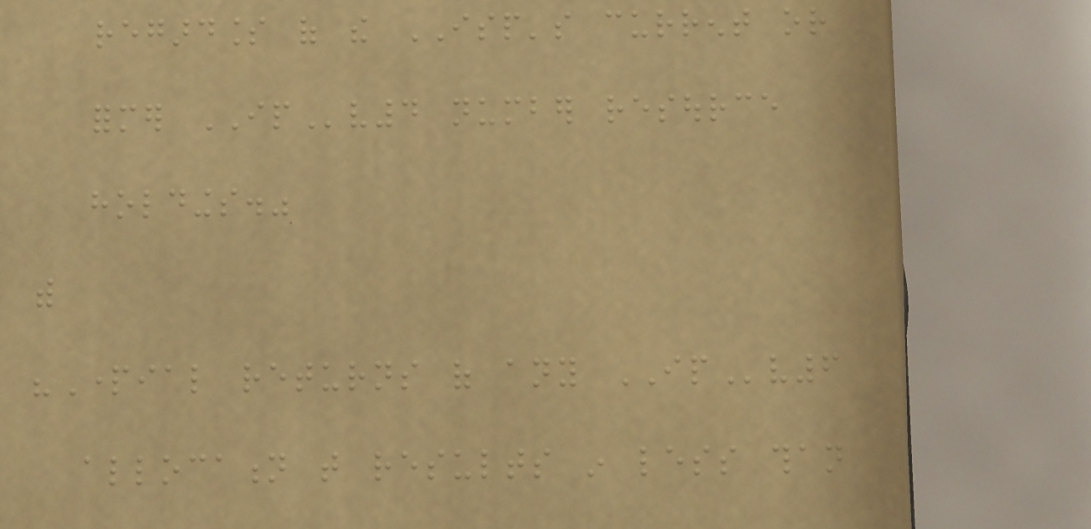regardless of the ISP's current or
former IPv4 number resource
holdings."
with
"Partial returns of any IPv6
allocation that results in less than
